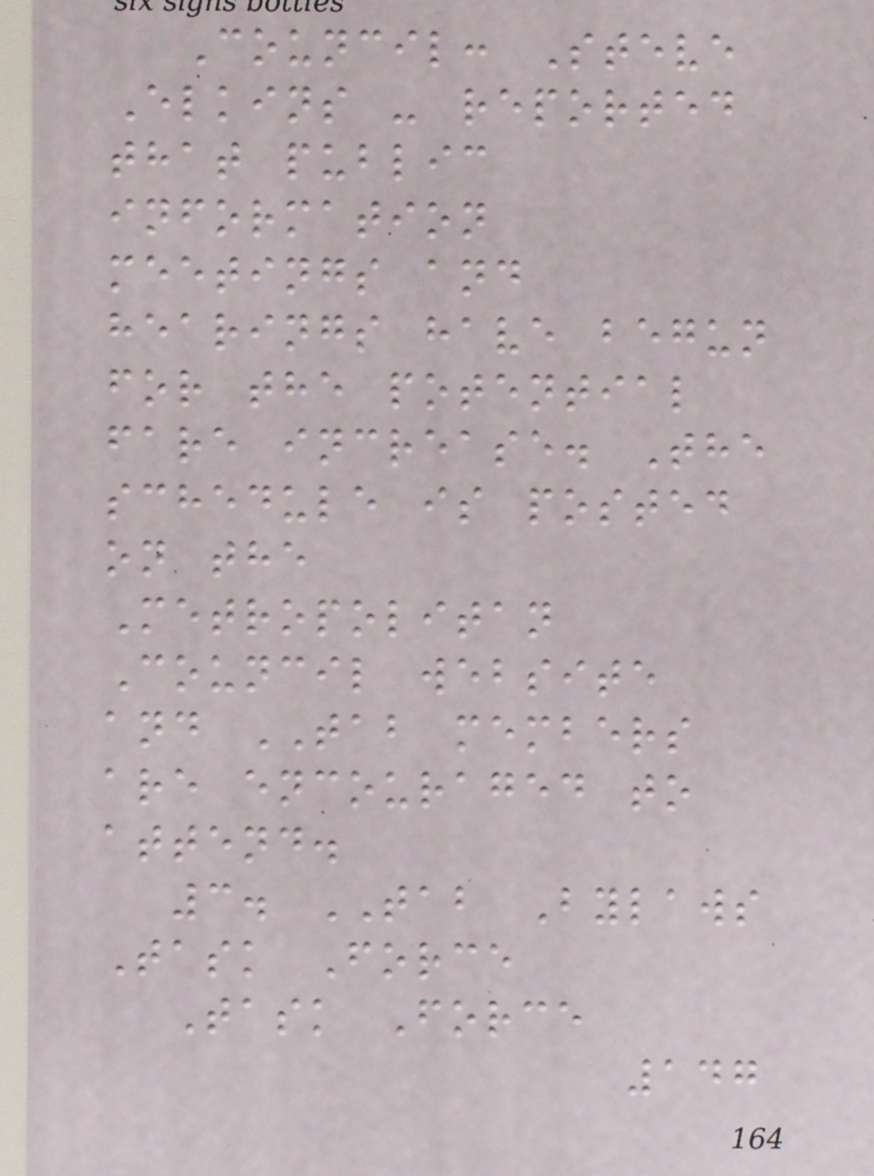Council: Steve
Elkins - reported
that public
information
meetings and
hearings have begun
for the potential
fare increase. The
schedule is posted
on the
Metropolitan
Council website
and TAB members
are encouraged to
attend.
3. TAB Bylaws
Task Force
Task Force
147
